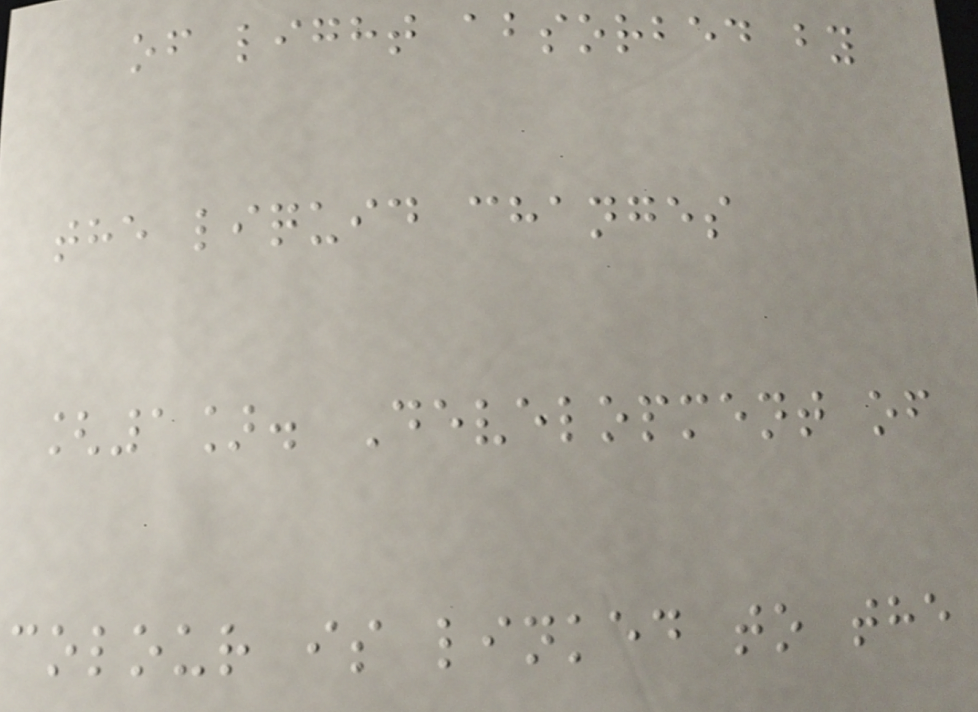of light absorbed by
the liquid changes
[1]. Development of
colour is linked to the
